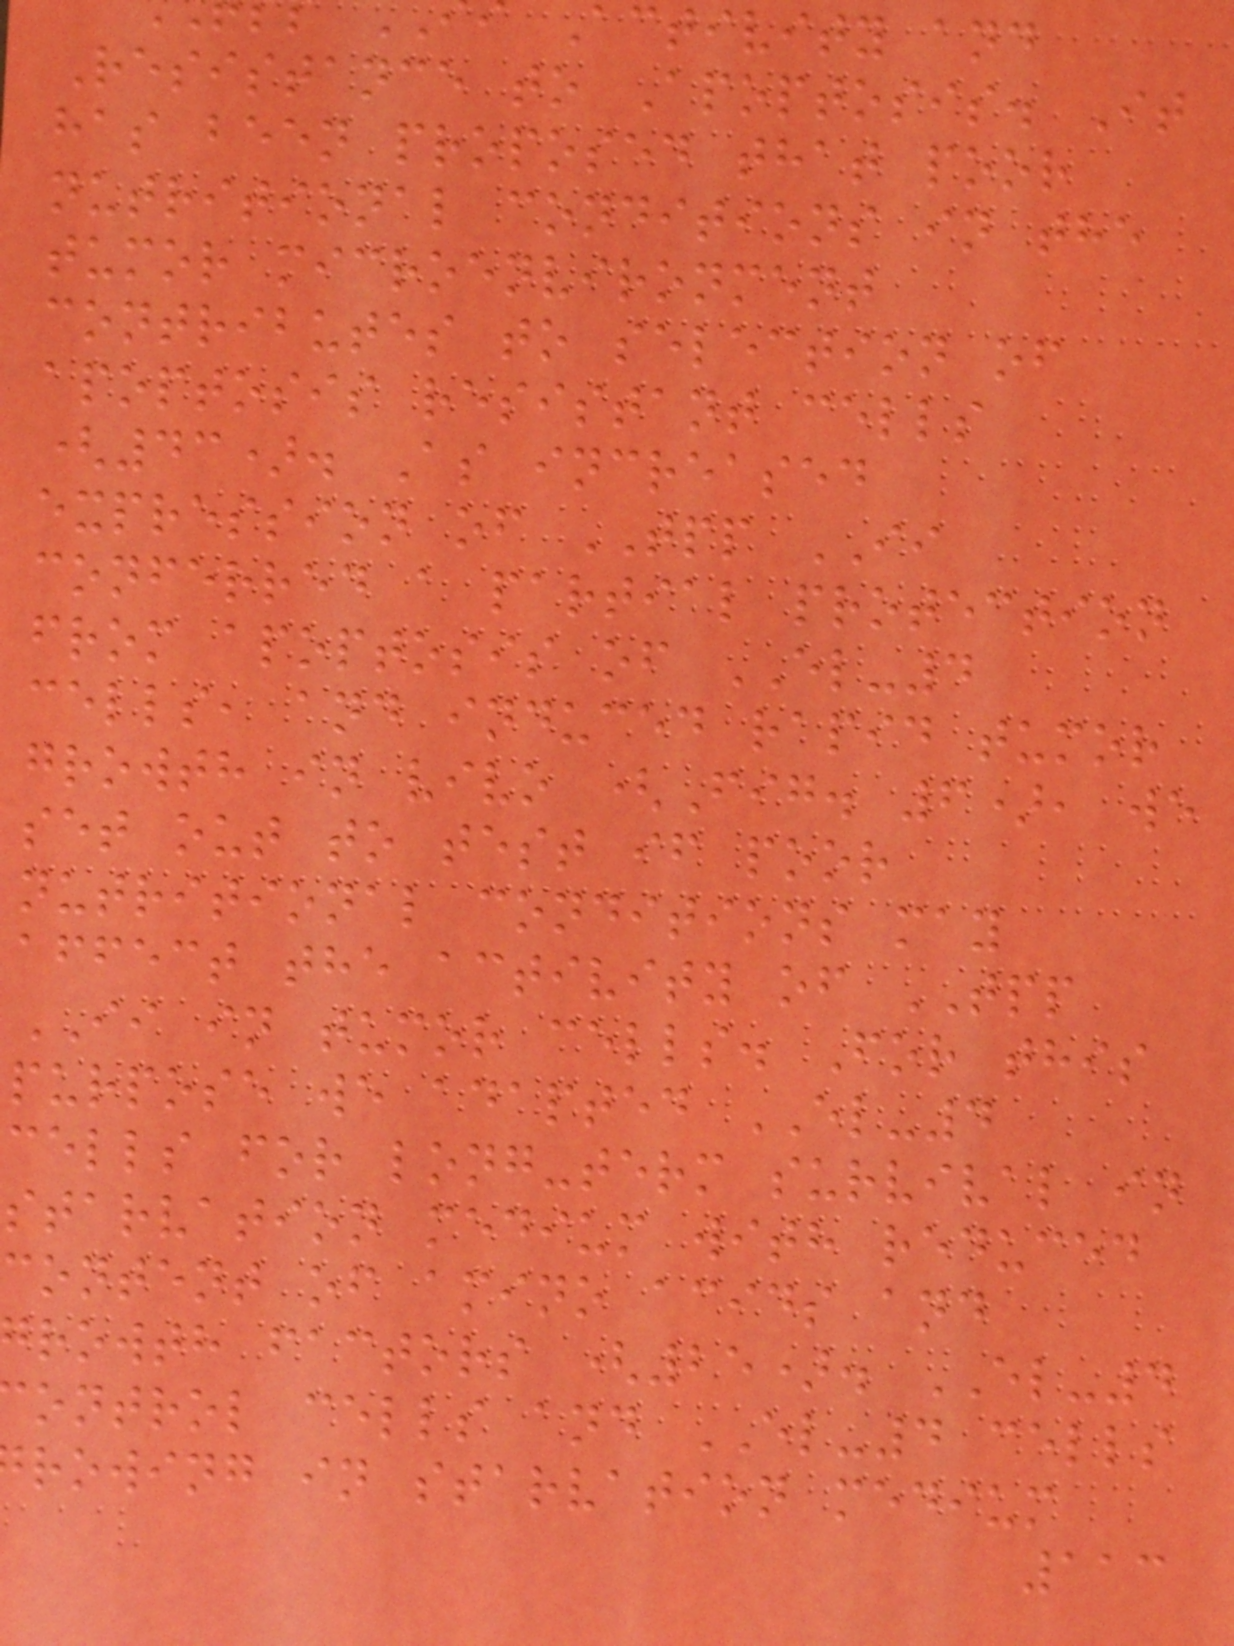Activity and
Resistance to Apoptosis. It
has been proposed that poor
nutritional conditions in the
tumor microenvironment
contributes to selection of
apoptosis resistant cells
(43). As increased
expression of TPP II
conferred a partial protection
from apoptosis of EL-4
cells, and induced rapid tumor
growth in vivo (Fig. 6), we
set out to test if poor
nutritional conditions may
affect the activity of TPP
II in tumor cells. For this
purpose we adapted EL-4
cells for long-term survival in
starvation medium with reduced
content of amino acids and
rowth factors (25). EL-4
ontrol cells and EL-4 cells
rowing in starvation medium
113
